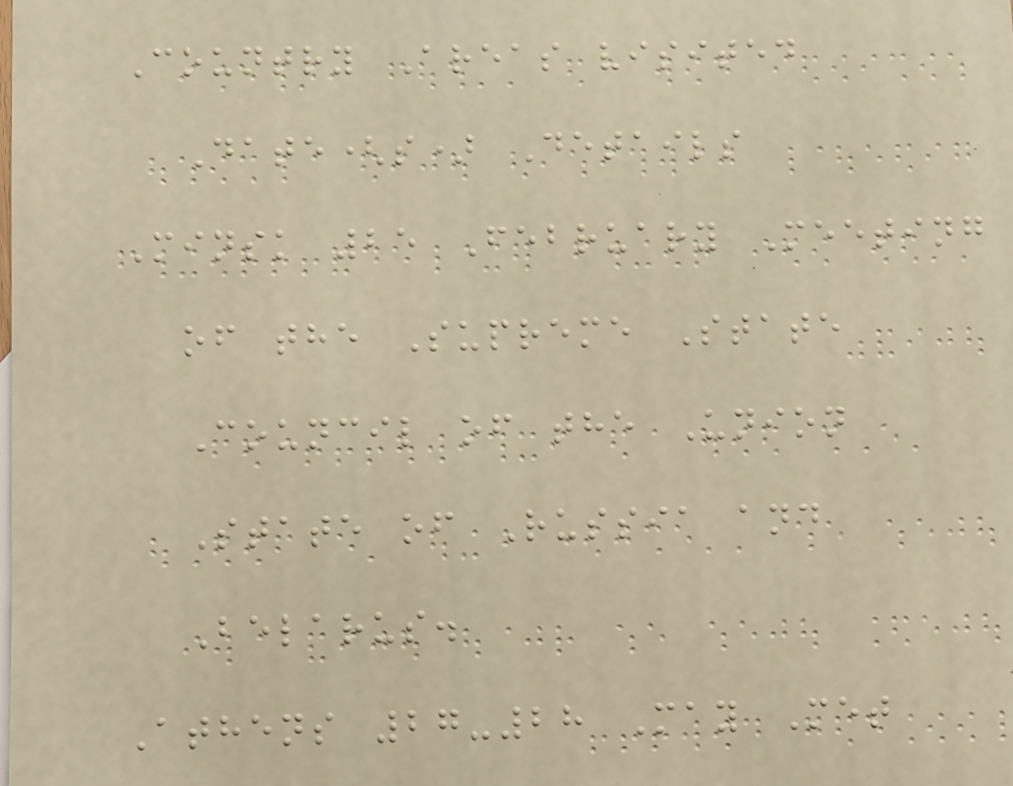Country Areas visited
Date(s) Details
Minsk 25 February Meeting
of the Supreme State
Council of the Union
State of Russia and
Belarus.
Athens 27-28 May Met
